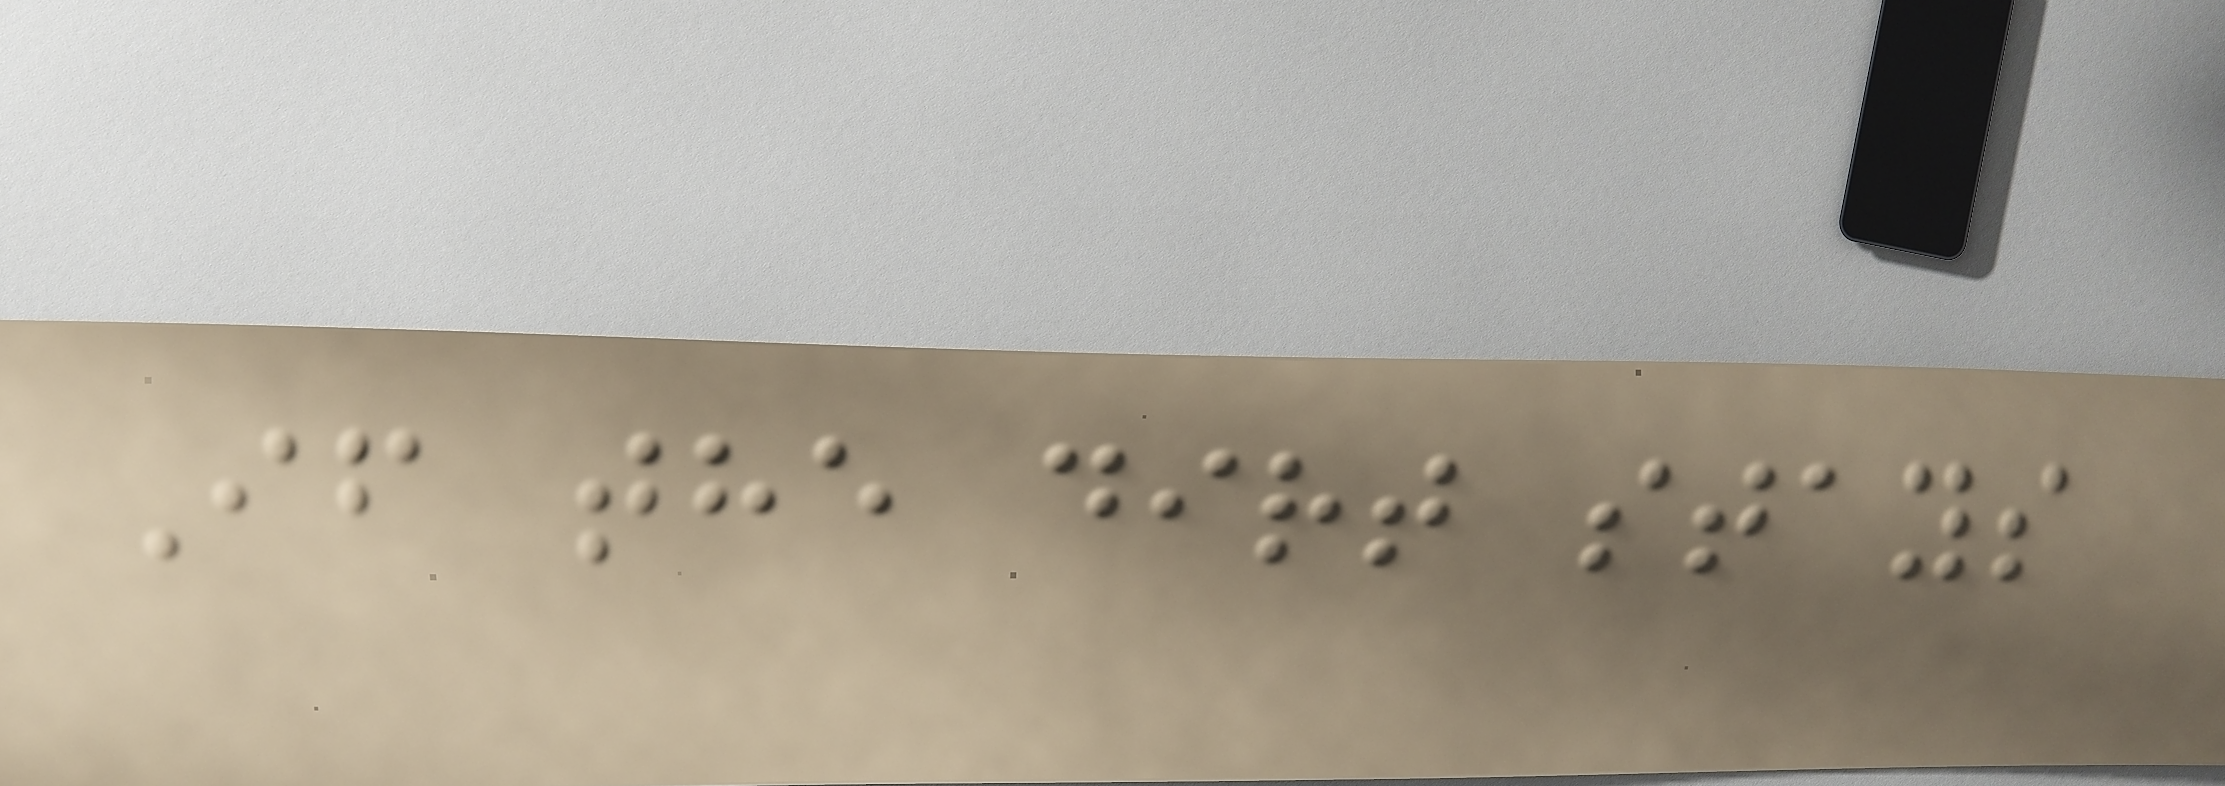If the dirt stays
